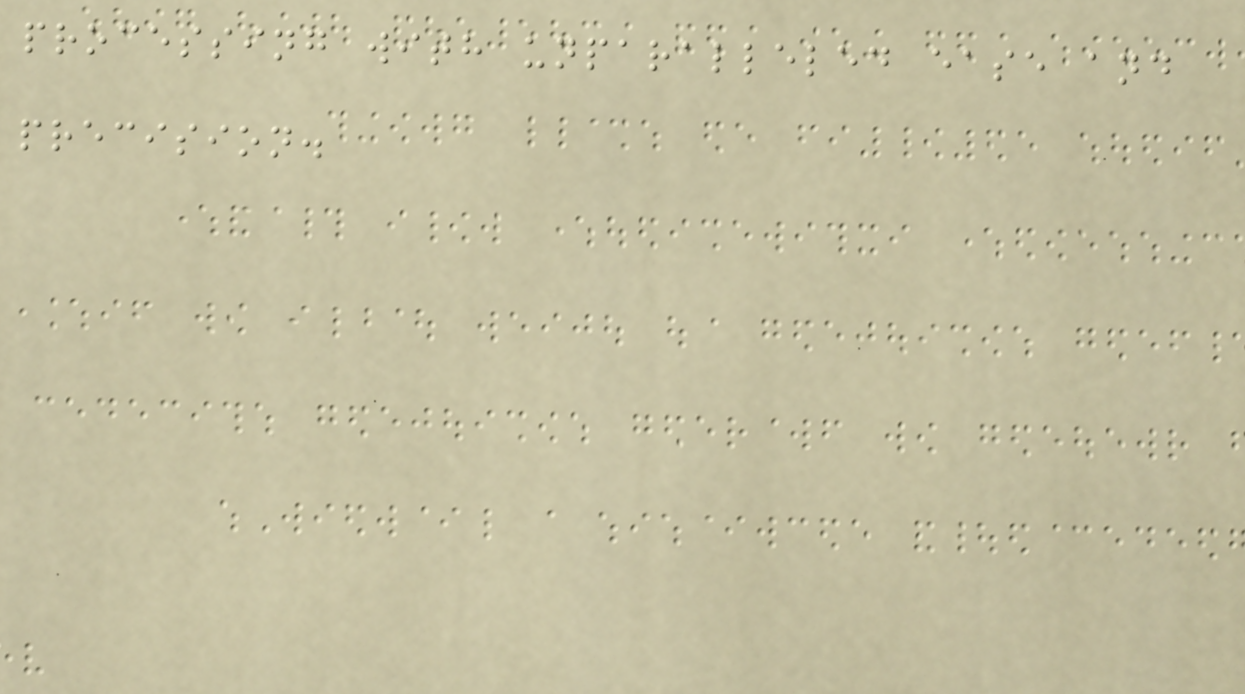processing with unparalleled ease and
precision.
